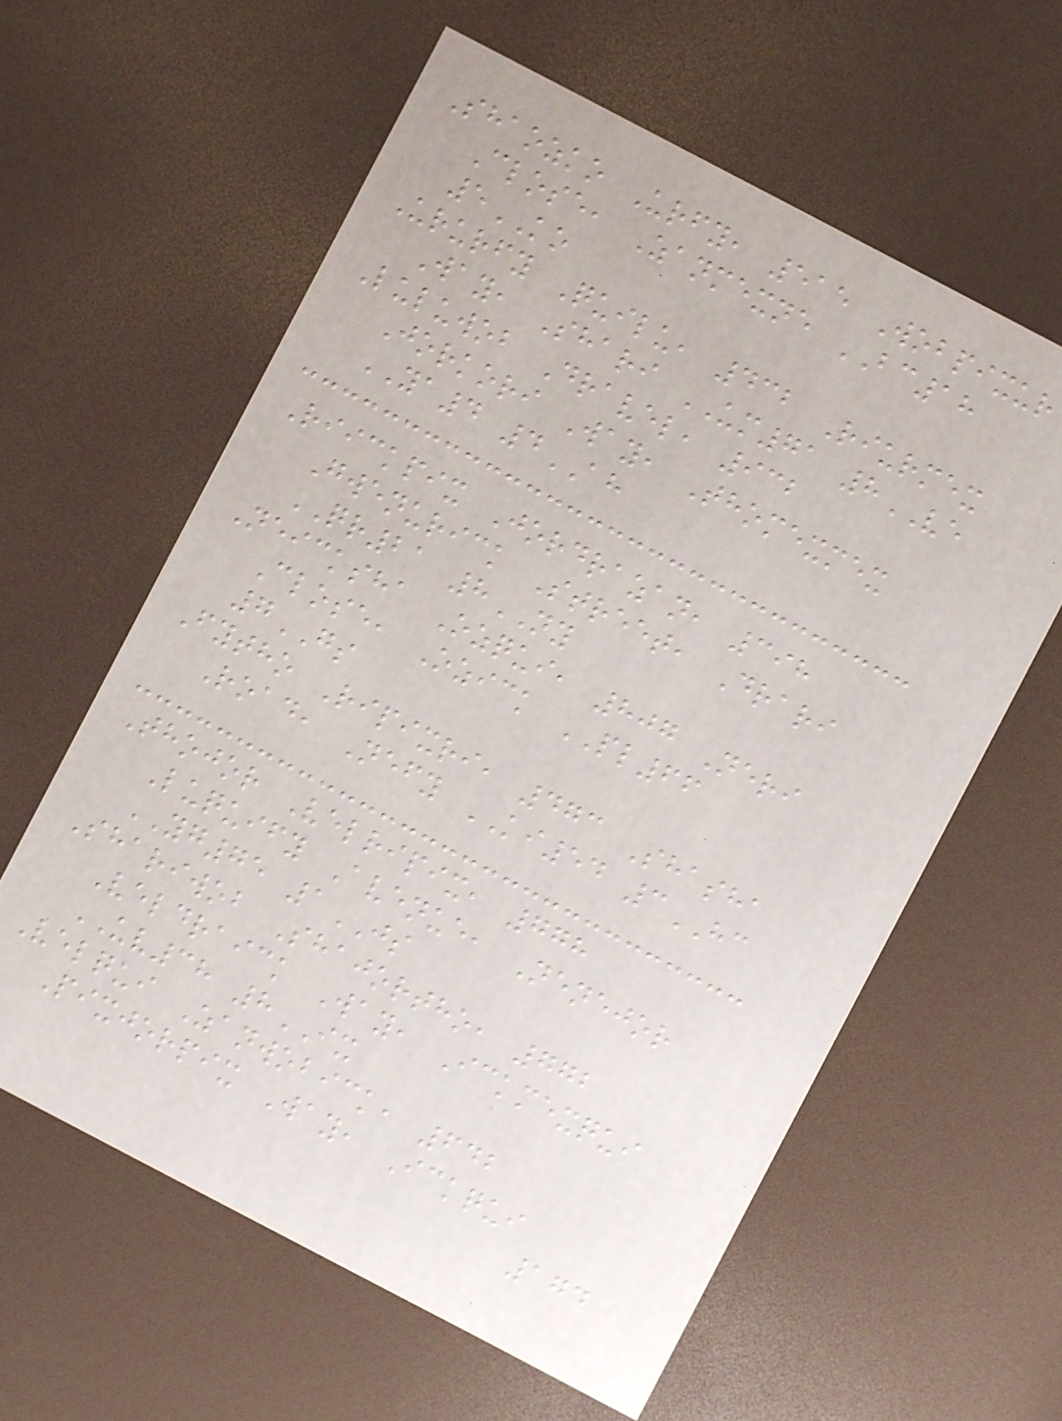Shaozko Urfy, 515 Wobpixur
Close, Zanmexne BC18
5KO
Ururfy Quilu, 432 Riurmex
Way, Shari UM71 8VE
Luluwob Dravel, 932
Jorkori Way, Thomexmex
YA4 4AH
Riickpix Jordrazan, 398
Gwenurick Street, Drari
QR21 8NY
Neicksha Ozqui, 807 Neri
Close, Ozick PL66
7GS
Fytho Ripixri, 473 Shasha
Road, Nefy KI54 3HC
Thojor Velripix, 778
Luquify Avenue, Nenejor
YG75 1JS
Shariwob Shajortho, 772
Veldraick Way, Ickmexqui
UV38 8IX
Velqui Zanwobick, 642
Pixjorpix Way, Ickqui
174
